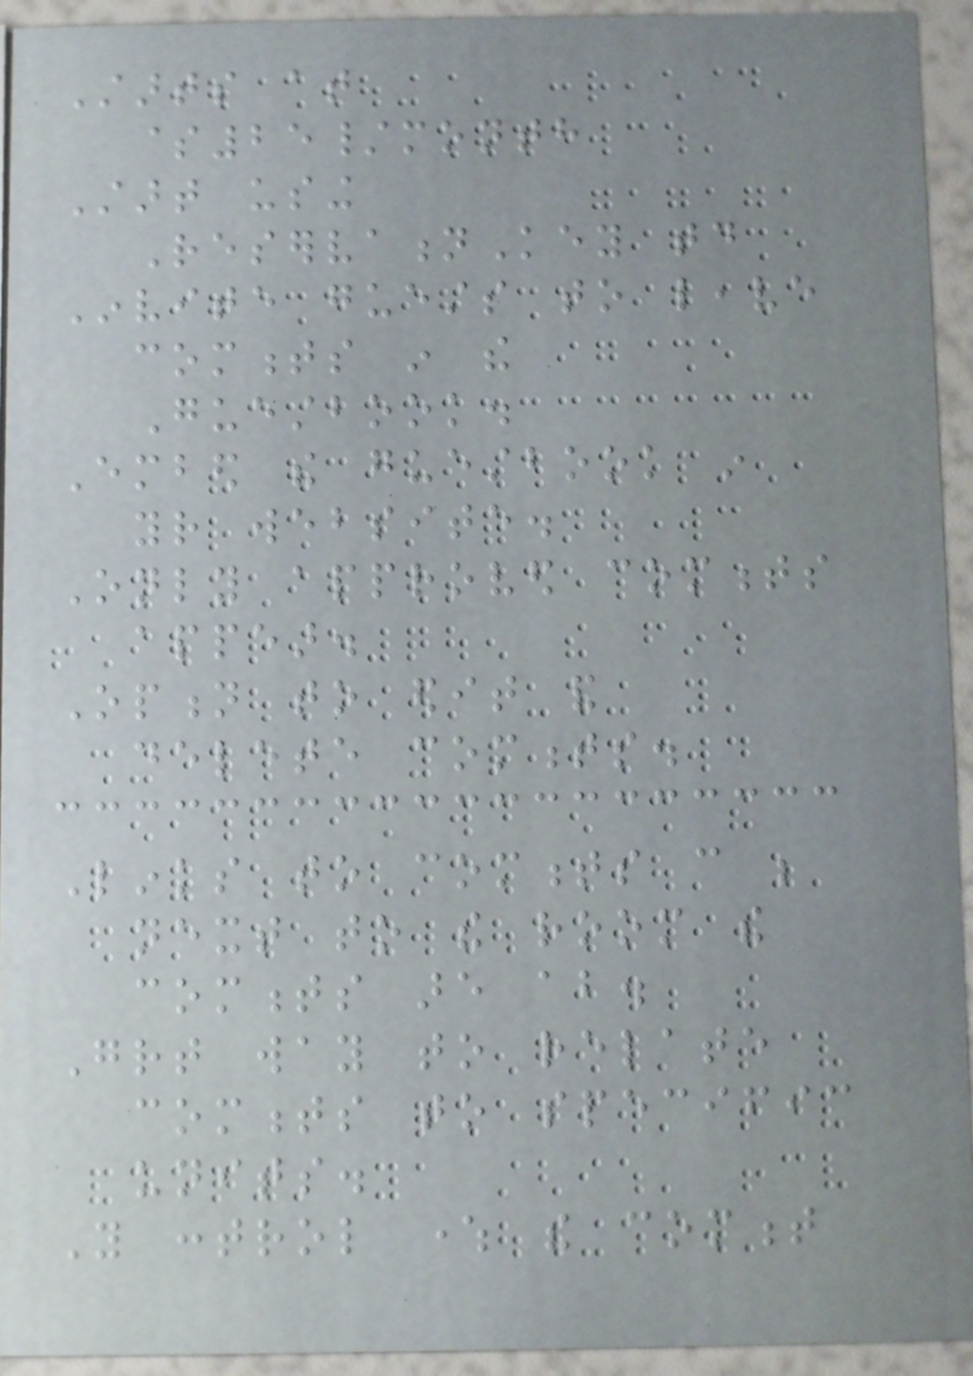Starts at
$25/month
Start using
ReservationKey today
Invite guests to leave
comments in the
Guestbook.
Embed the guestbook in
your website.
Only approved comments
appear.
Option to edit and
delete comments.
Links to comments can be
next to the room the
comments are about.
Great way to relate
comments to specific
units.
You control where the comment
